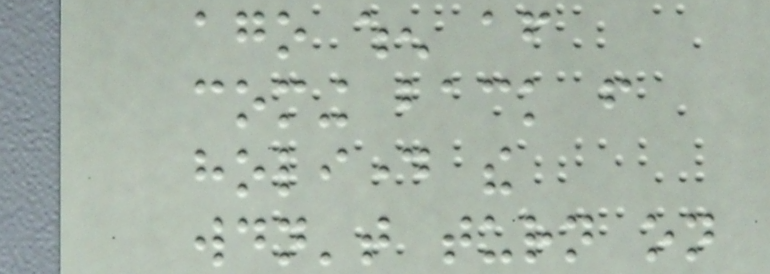ago when after
coming back from
holiday the
wouldn't turn on
